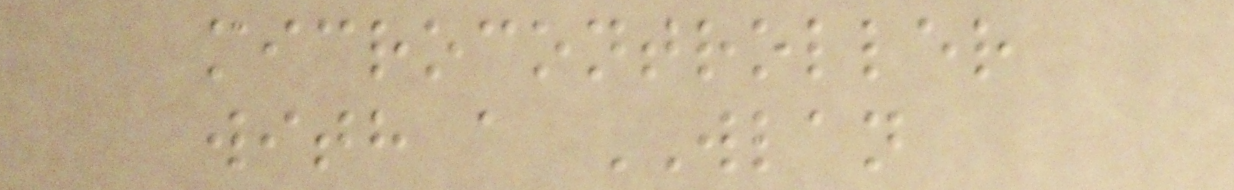microcontroller
with a WLAN
